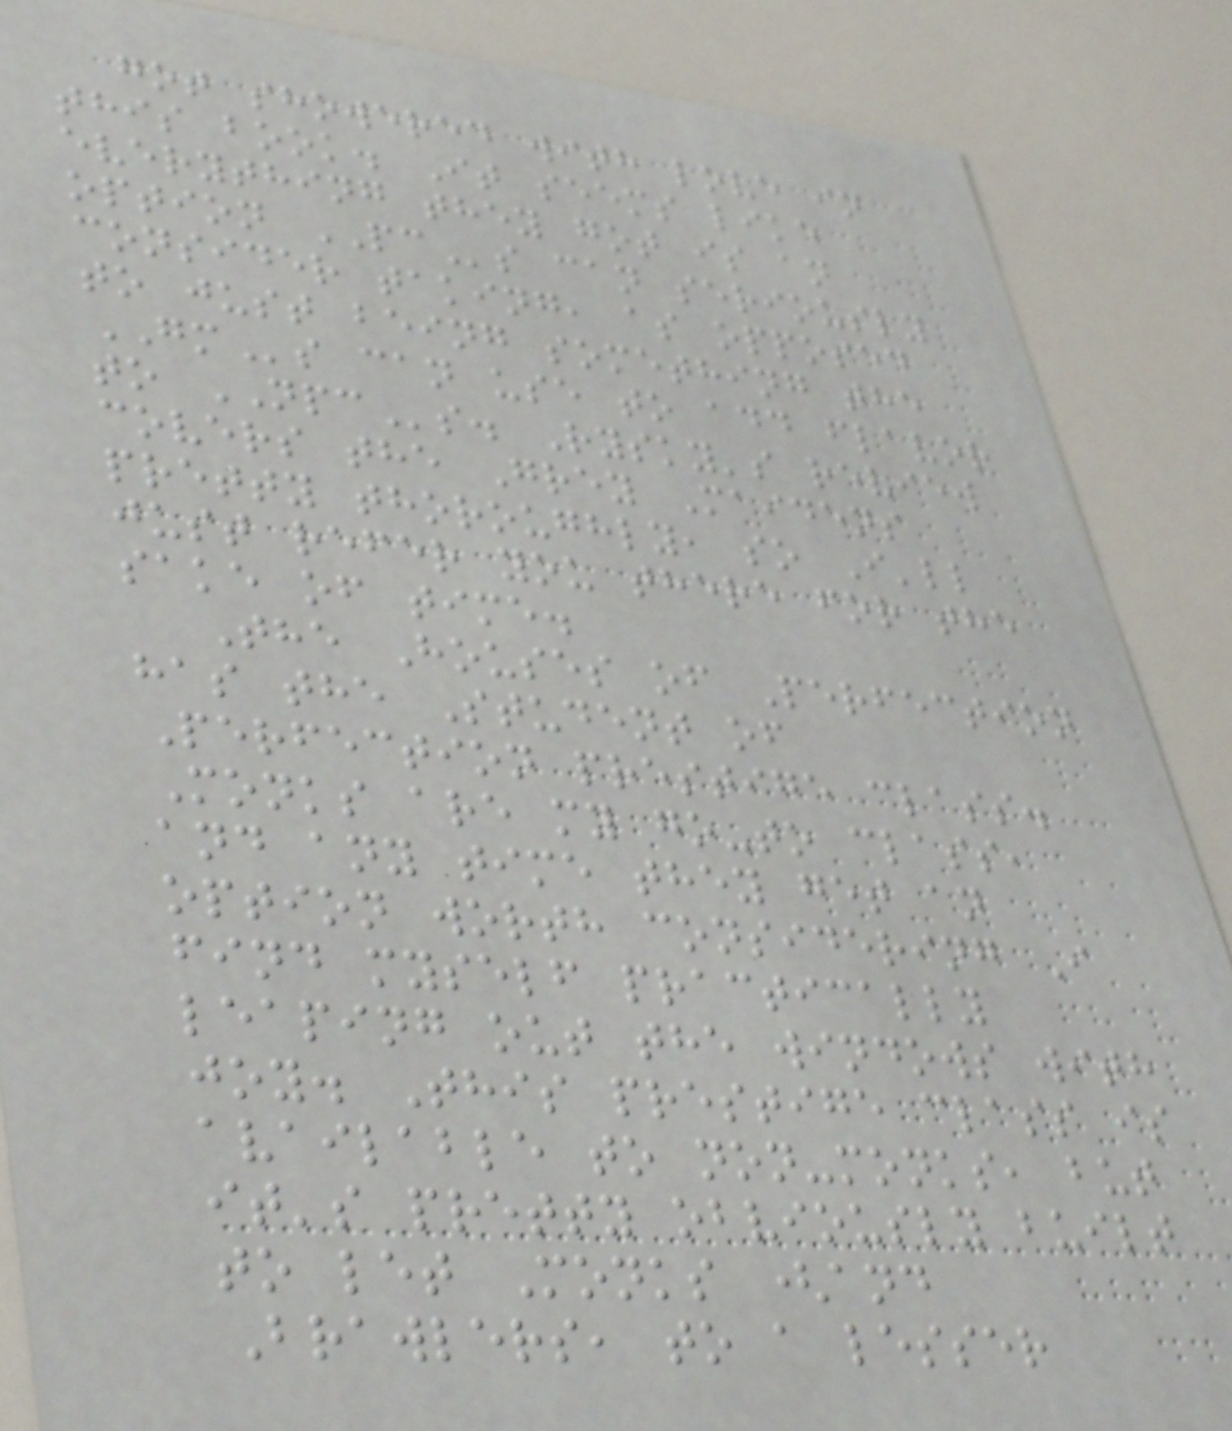got showered with love in
this book. It seems like
everything they got is an
option PCs can seriously
consider taking, as opposed
to just being something the
GMs can use to add flavor
to NPCs. Rysky's review
covers the Grey Maidens
pretty thoroughly, so I'll
just refer you there for the
sake of time.
The Houses of Perfection
has the Student of
Perfection prestige class.
Monks are my go-to class,
and any time they get an
option worth considering I
find myself practically
leaping out the windows with
joy. This prestige class is
available to non-monks, but
it's pretty obviously built
to let Monks (and
Brawlers, to a lesser
